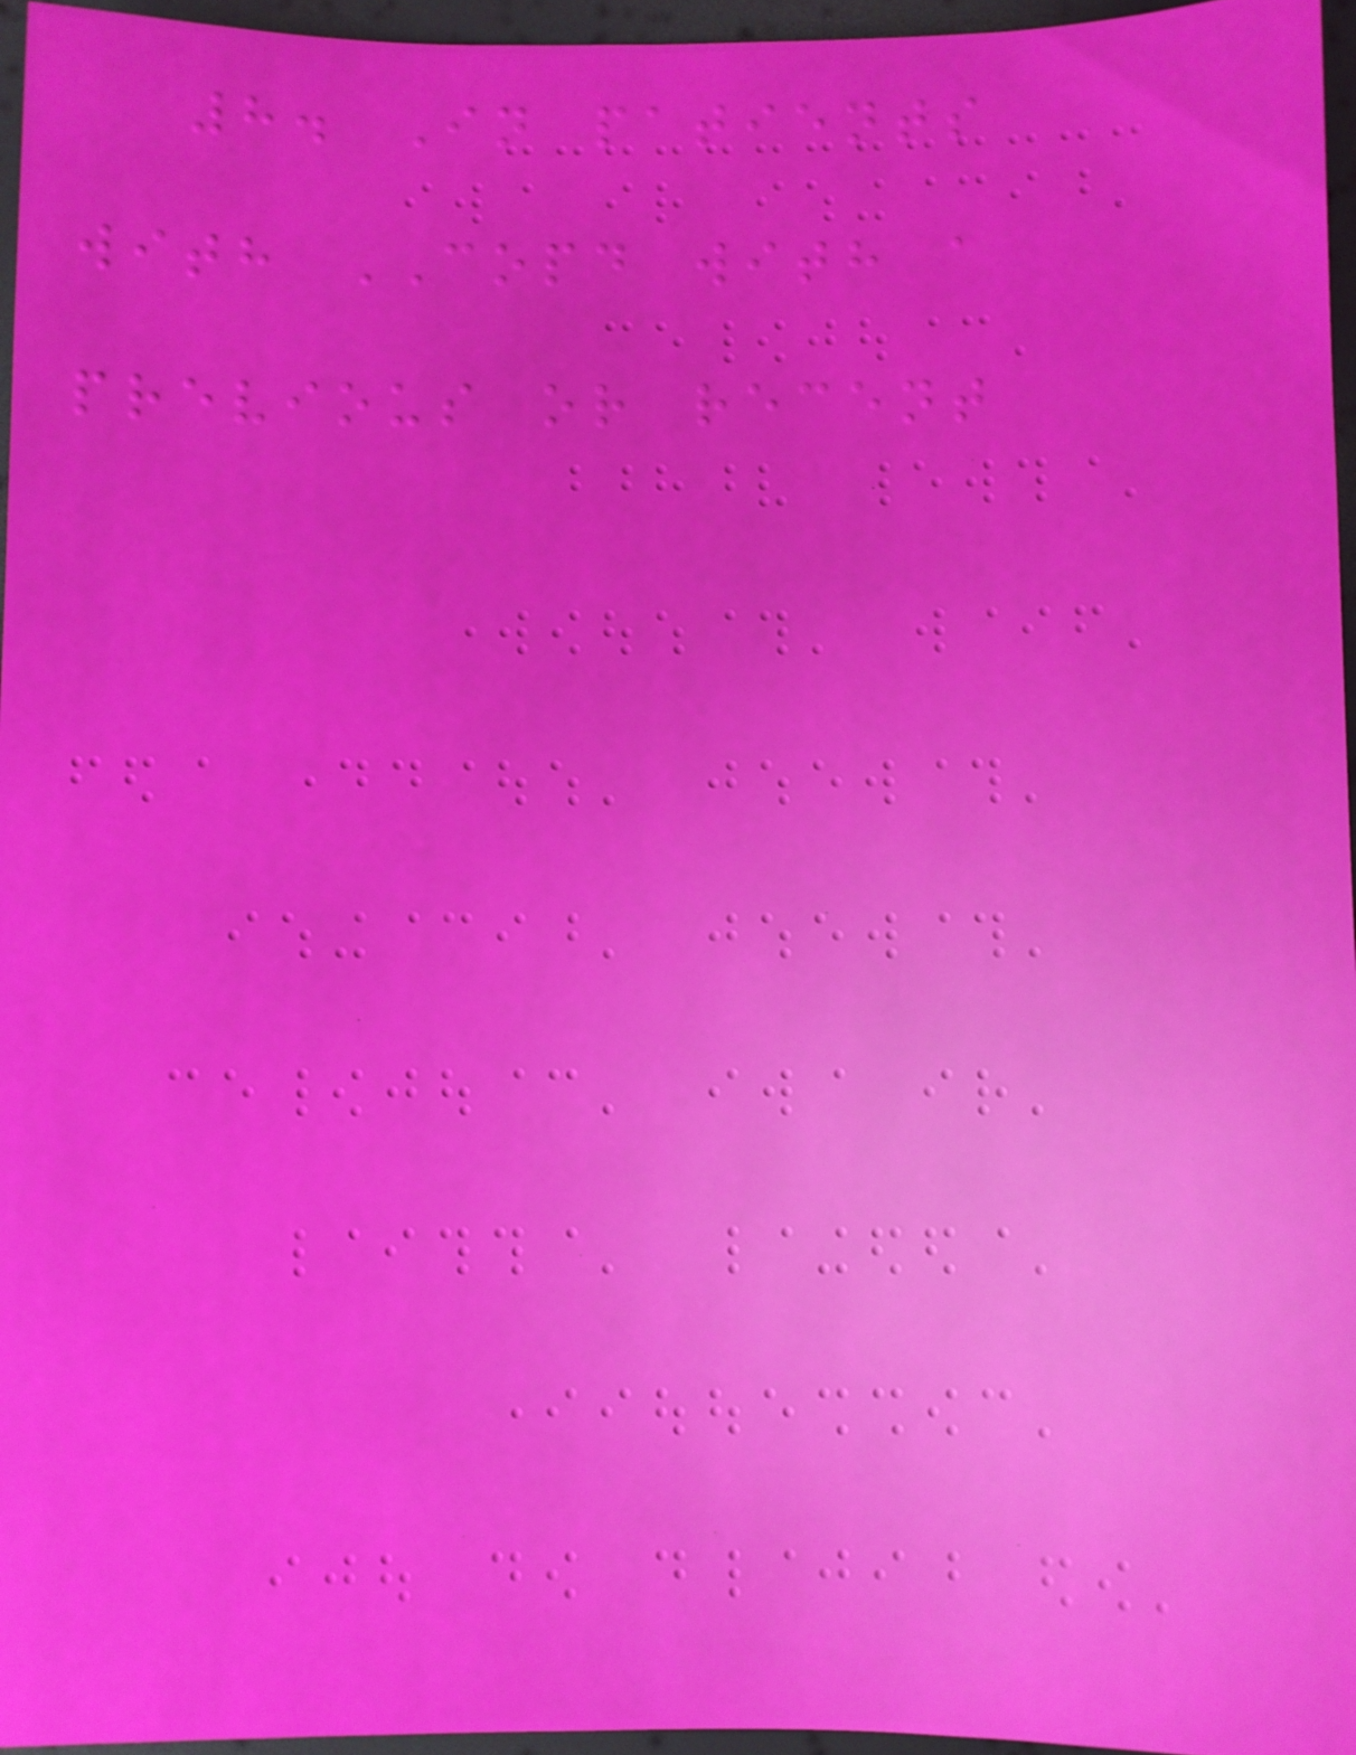8. In patients
with COPD with a
previous or recent
